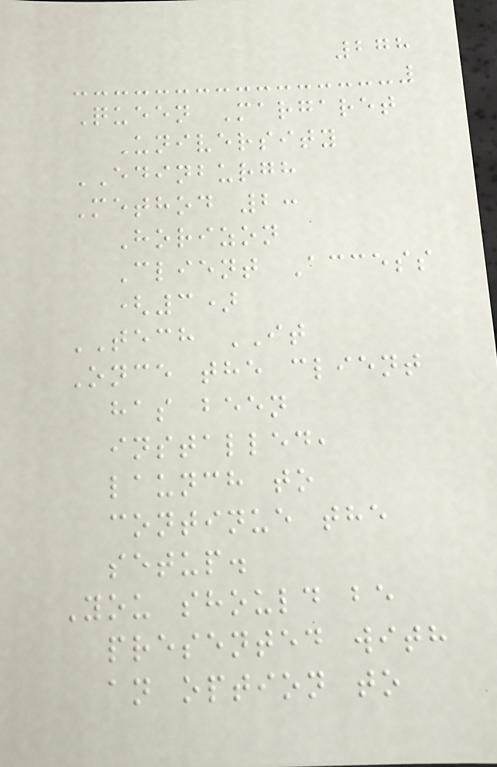278
Queen Margaret
University
EDINBURGH
Method 2:
Horizon
Client Access
(3)
TECH IT
Once the client
has been
installed,
launch to
continue the
setup.
You should be
presented with
an option to
